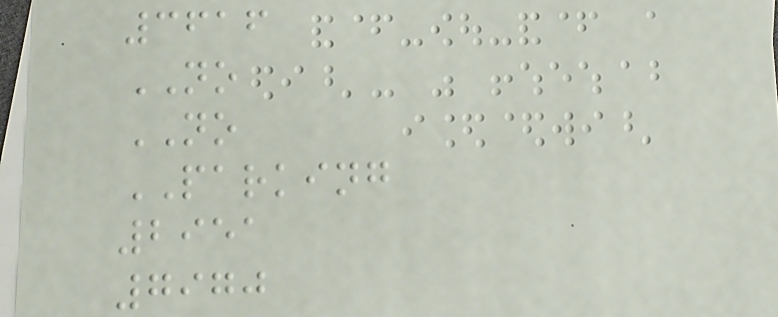3616
NO
NO
PARKING
2951
7970
